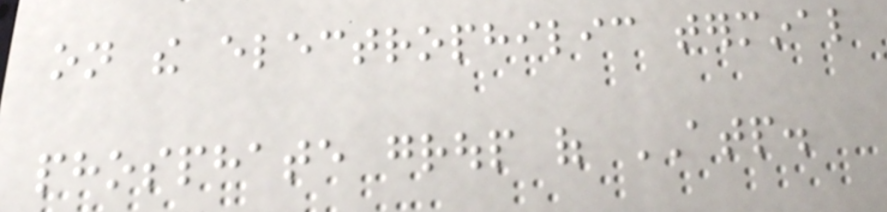on the electrophilic terminal
phosphate group of ATP.
